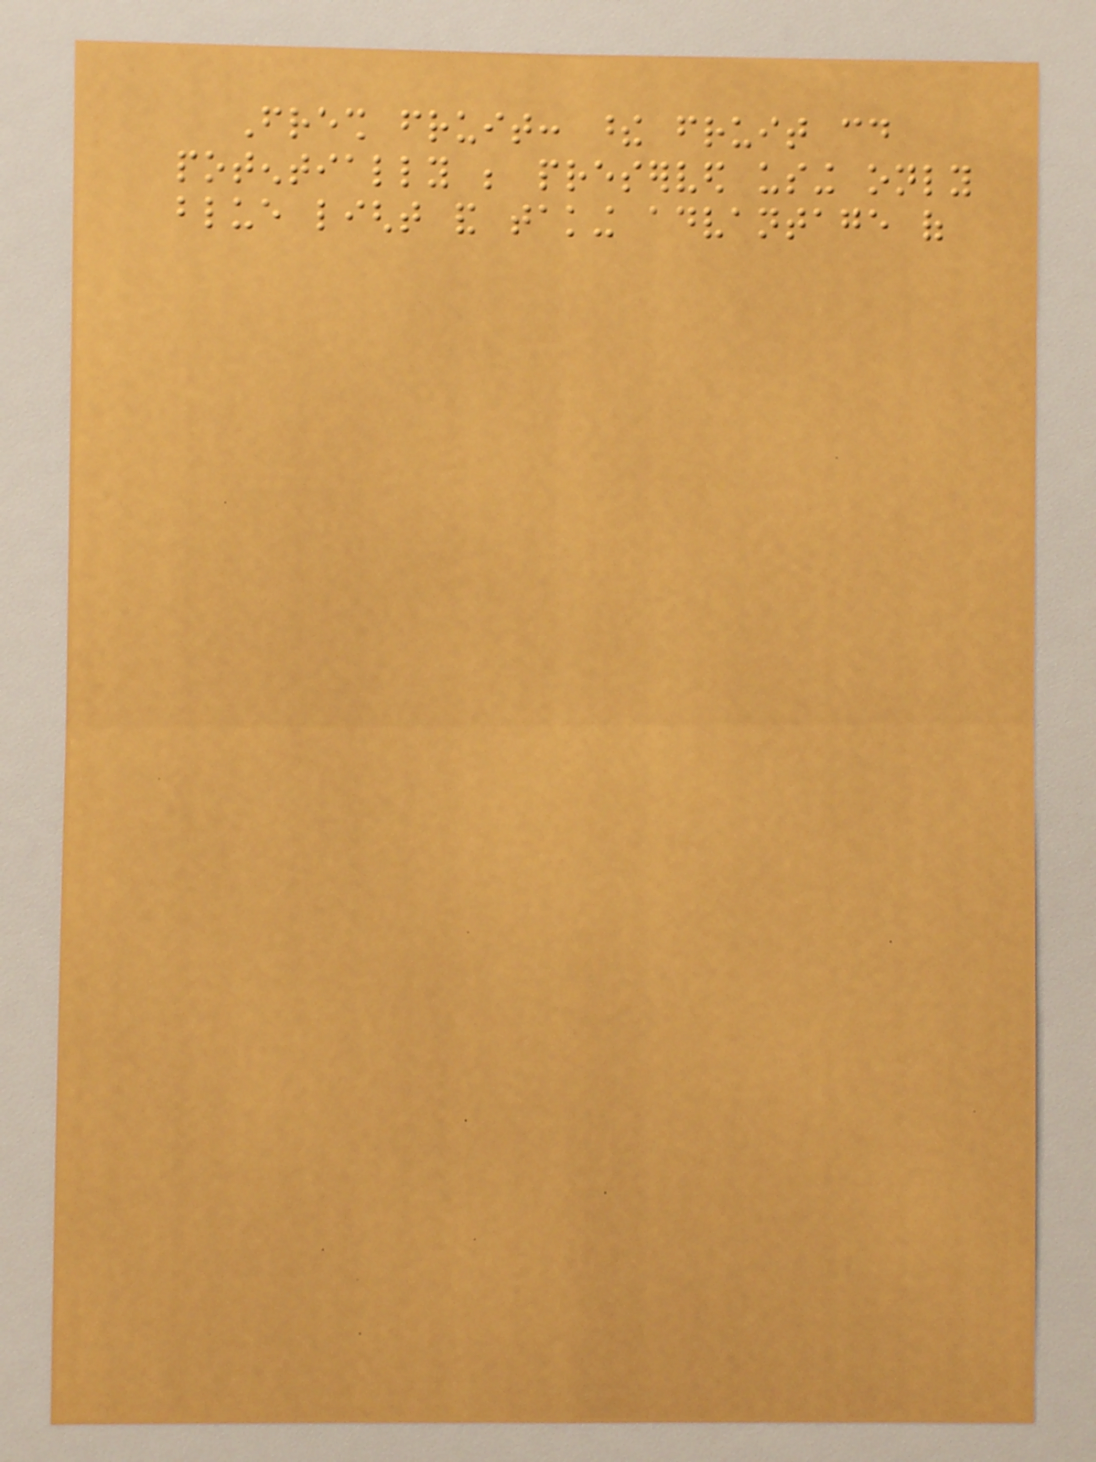Fresh fruit: these fruit could
potentially be preserved using only
blue light and taking advantage of
